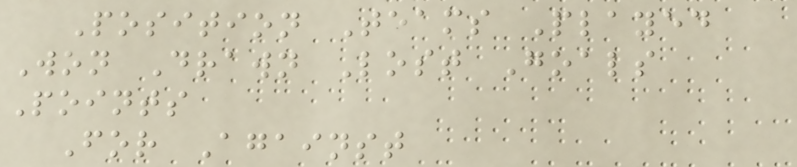Position Teams Played
Won Drawn Lost Goals
Points
For Against
